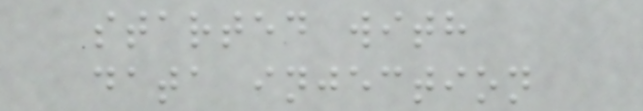started with
data injection
